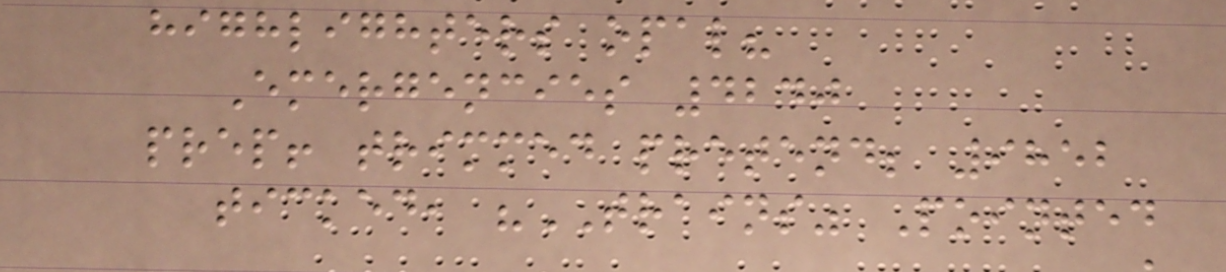highlighters opal?
Emergencies 4240
prep! trimmed pretend; 9852
ticked, "TRAINS" Pointed
